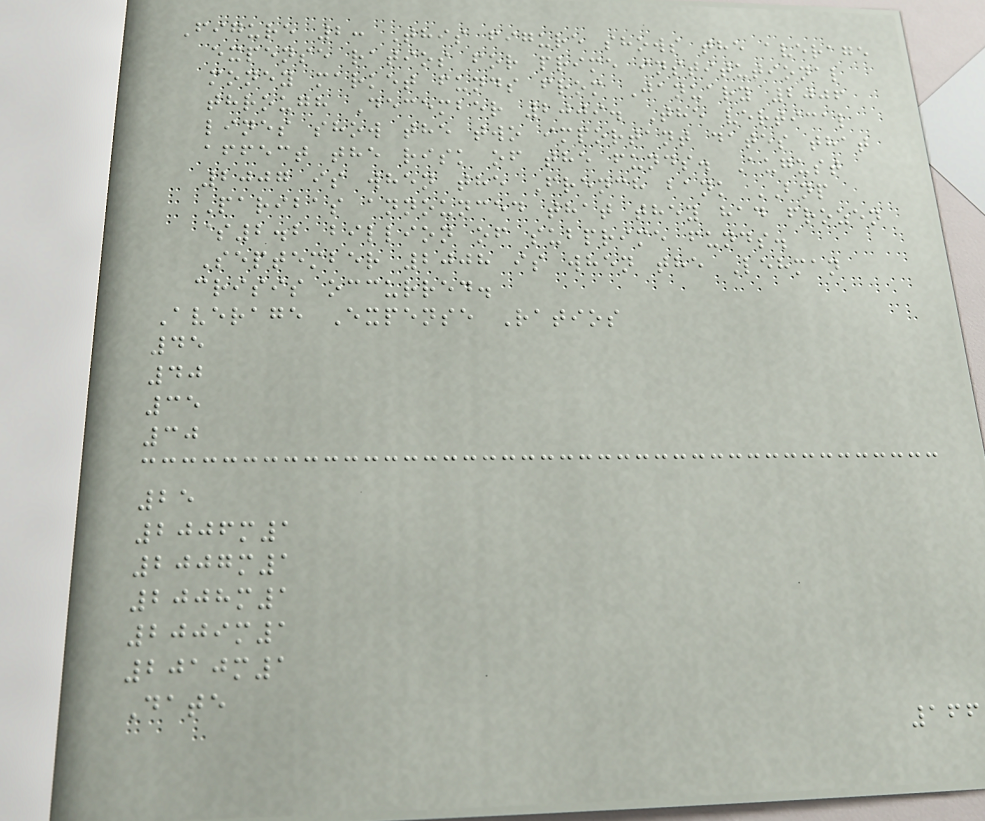Figure 2: This figure shows the average
expense ratios for prime institutional
money market funds from January 2006
through December 2009. The vertical
lines show the two important dates that
affect the risk of the funds. August
2007 is when the French bank BNP
Paribas announced that they had frozen
$2.2 billion of subprime funds.
September 2008 is when the Lehman
crisis occurred.
Average Expense Ratios
45
40
35
30
25
2006m1
2007m1
2008m1
2009m1
2010m1
Date
166
